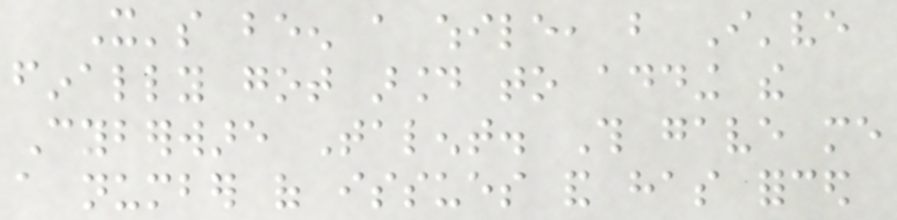It's been a while, but I've
finally got around to adding the
Cyberware Talent. This gave me
a number of issues and has forced
